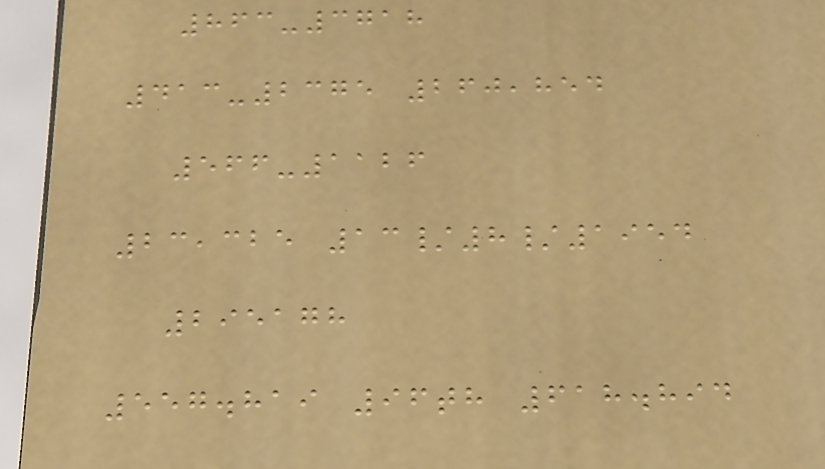863-3718
413-2375 260,854
566-1126
23,325 13/8/1954
295178
557.819 96th 618.894
